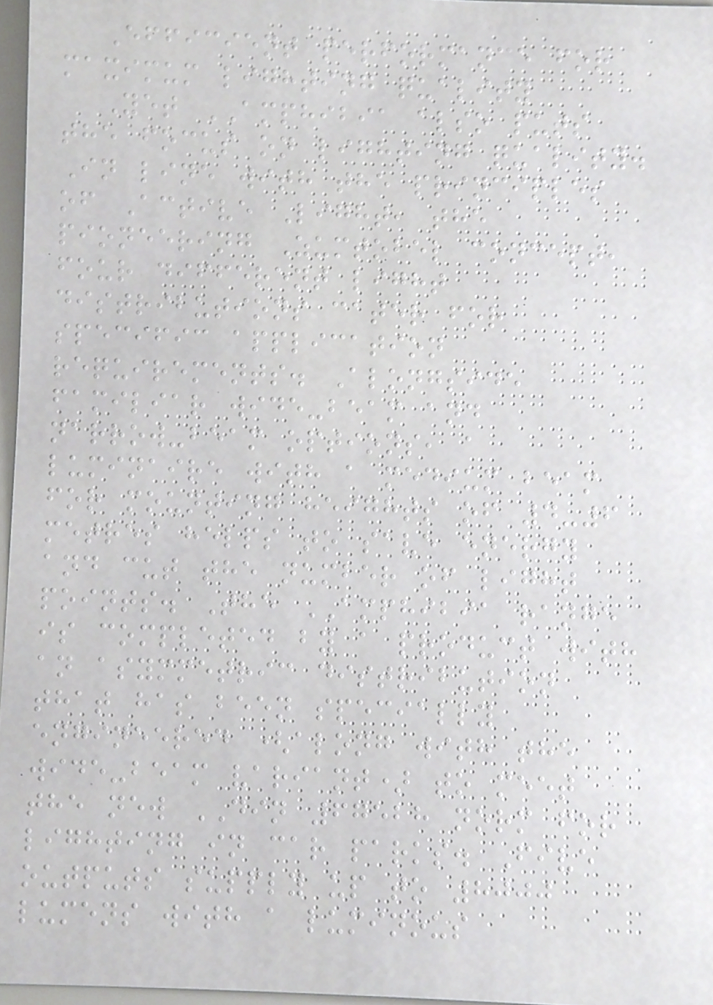Efficient performance for
maximum lighting quality
Yet AMPHIBIA also puts
the focus on lighting quality.
In line with the principles
of Active Light, the
pioneering Zumtobel concept,
four different light
distributions cater for
specific application
requirements. Alongside
familiar wide-beam and
narrow-beam options, a
luminaire with a medium beam
for mounting heights of 4-6
metres helps to save energy
and cut the number of light
points. The AMPHIBIA range
is completed by a product with
an asymmetric distribution
that has been specially
engineered (along with the
wide-beam variant) to meet
the new DIN 67528 norm for
lighting in car parks. Five
outputs supply up to 8000
lumens with a luminous
